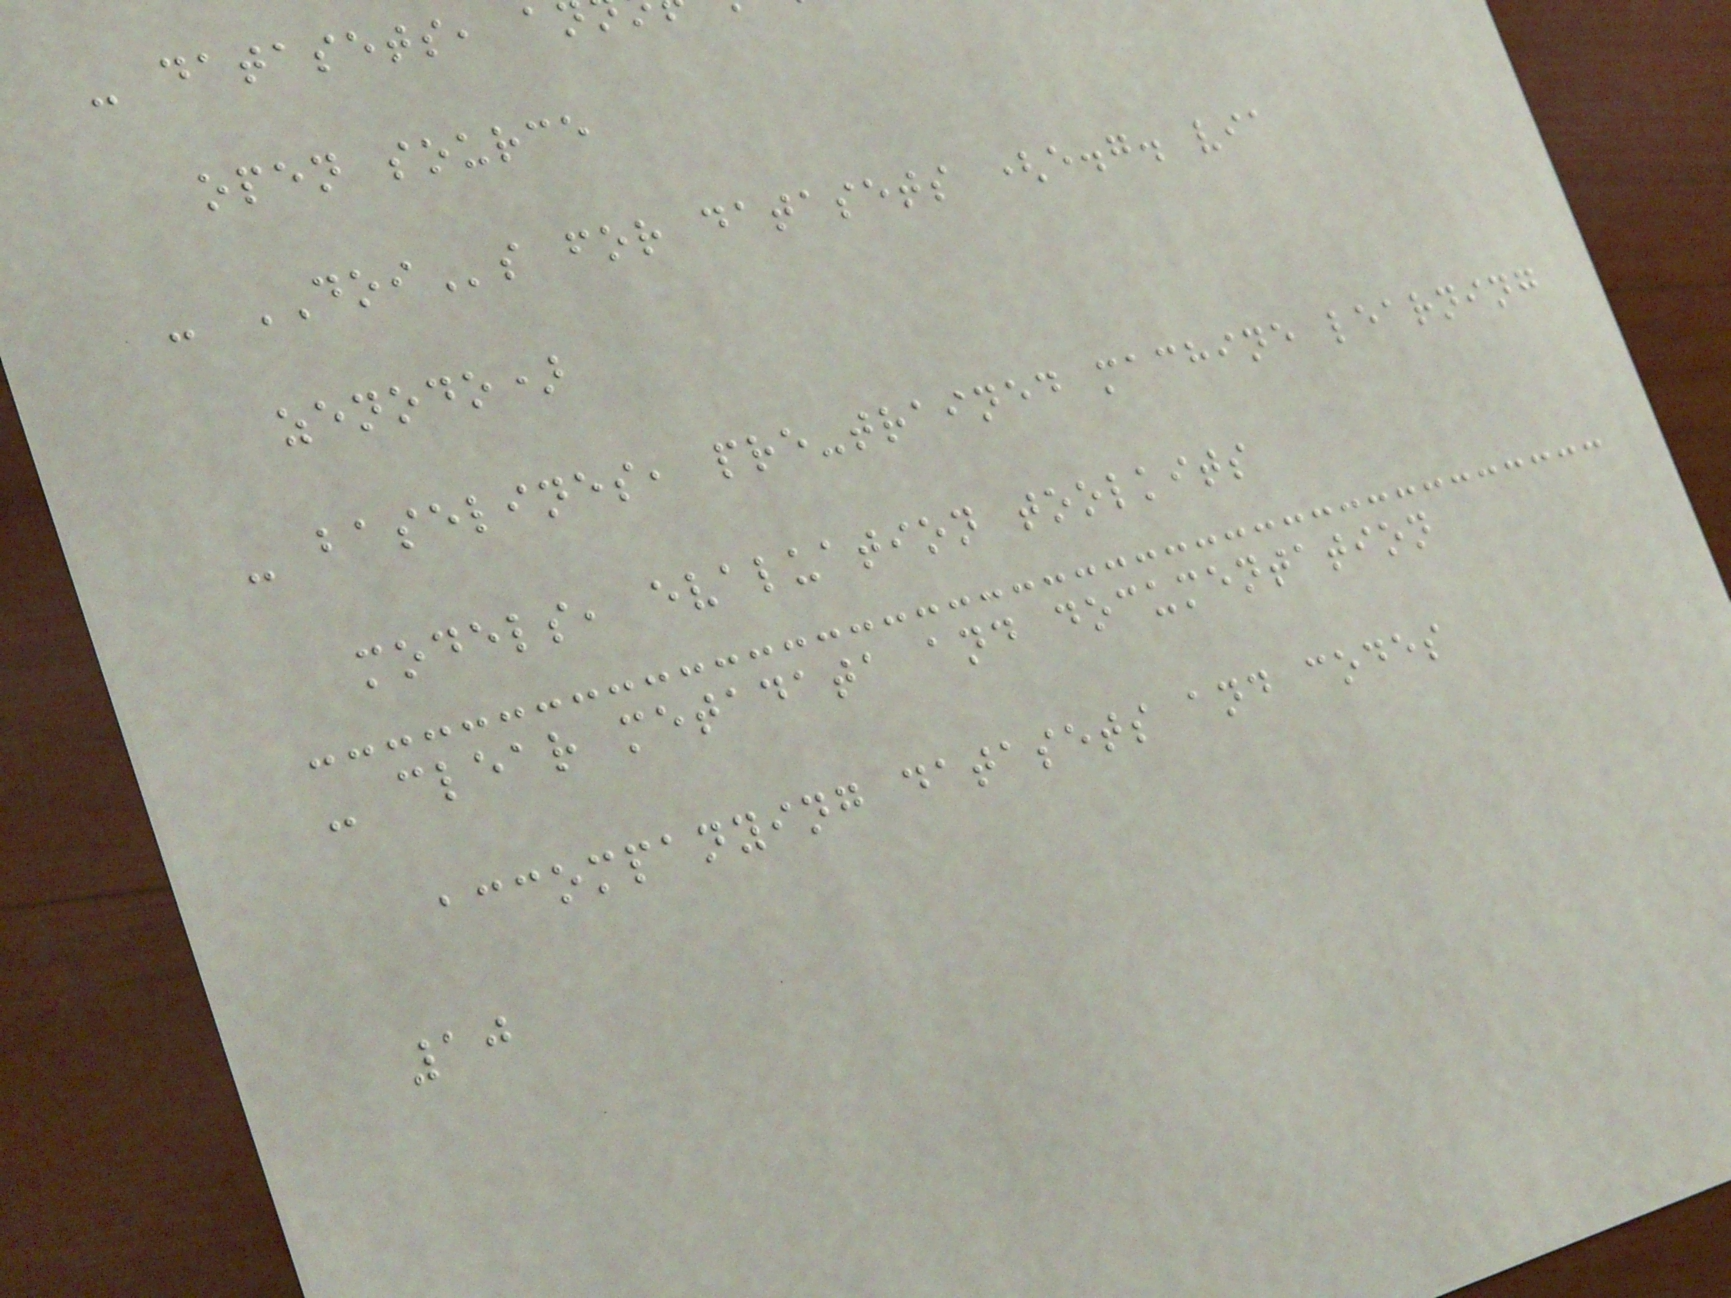- datasets, a
open source
- DOIs for datasets (e.g. via
zenodo)
- baselines, pre-trained machine learning
models, evaluation toolkits
- clear metadata and documentation
accompanying datasets and codes
10
